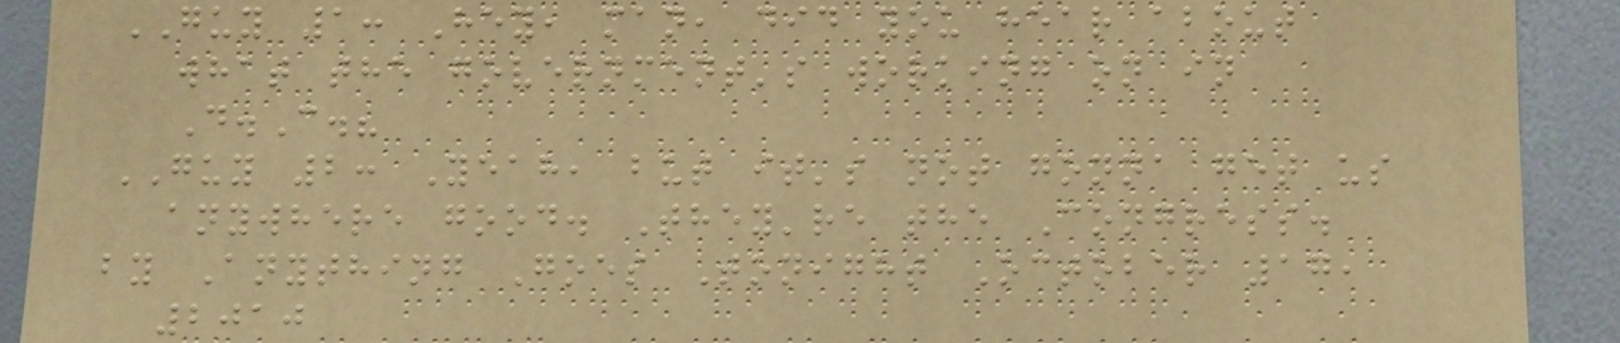GUY 1: Hey, man, did you hear about
what the government's working on in
D.C.?
GUY 2: Yeah, but it's not gonna get us
anywhere good. They're the Congress.
by Anything Goes Tonight October 17,
2010
